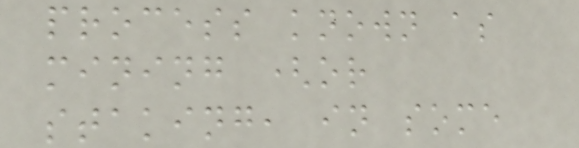process known as
mining (or
staking, in some
